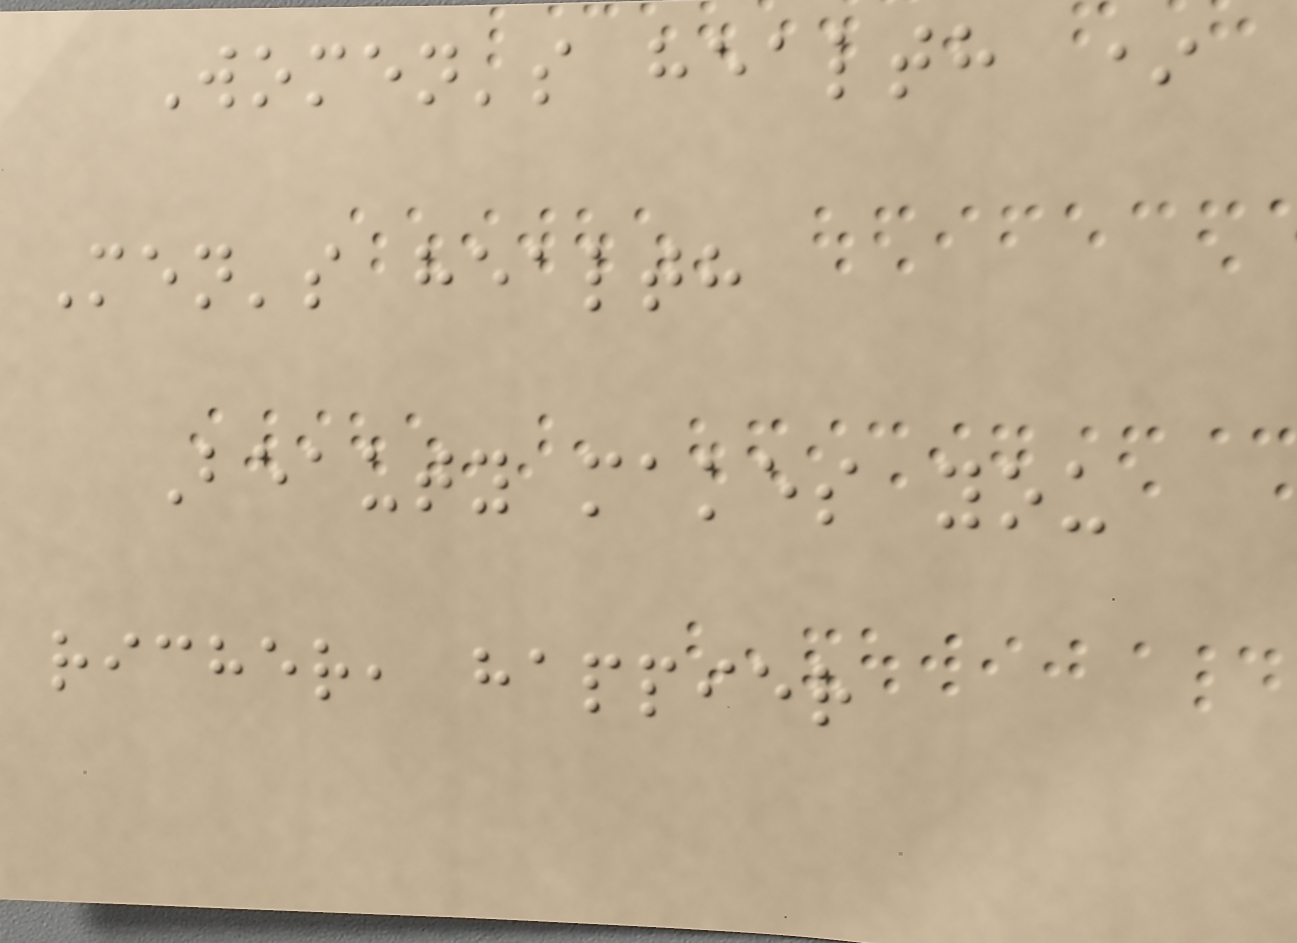Women's health *
Men's health
Beauty makes you
richer, happier
